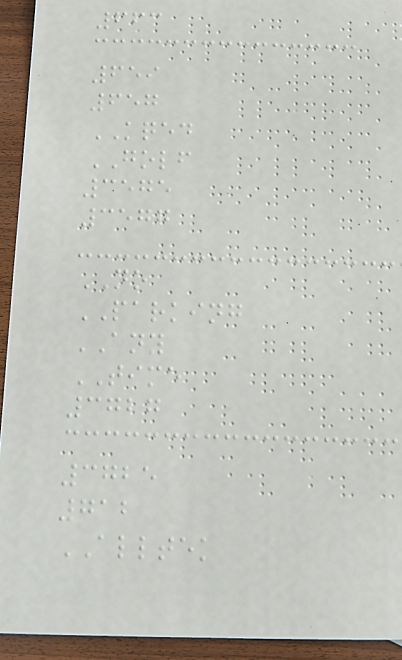663
659
657
KQED
GOLF
3575
3577
NO
PARKING
ANY
TIME
3727
3725
712
ALLTEK
